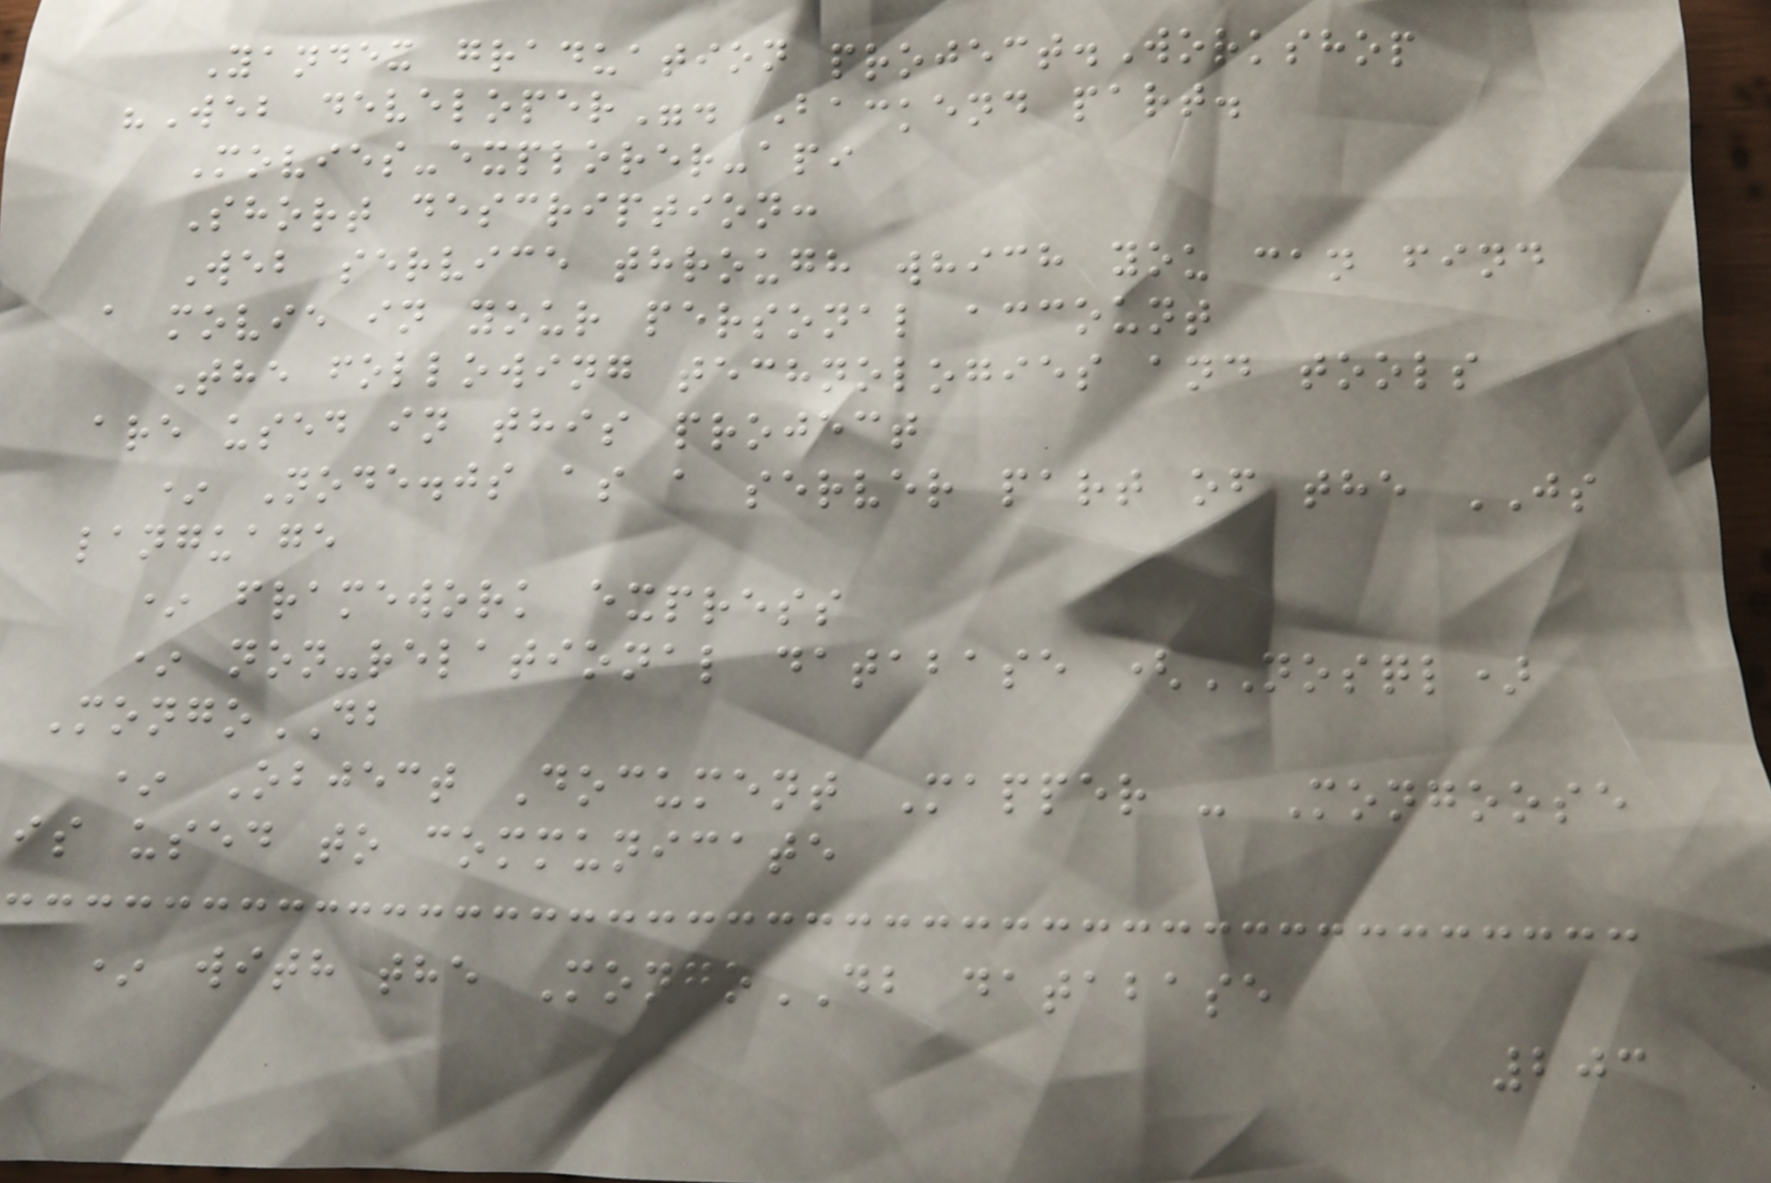Yandex graduation project.Workshop
"Web developer". Backend part.
Movies-explorer-api
Short description:
Web service through which you can find
a movie in your personal account
The following technologies and tools
are used in this project
* Node.js as a server part of the JS
language
* framework express
* non-relational database (NOSQL)
MongoDB
* Object Document Mapper - Mongoose
is used to communicate
* with the MongoDB database
203
